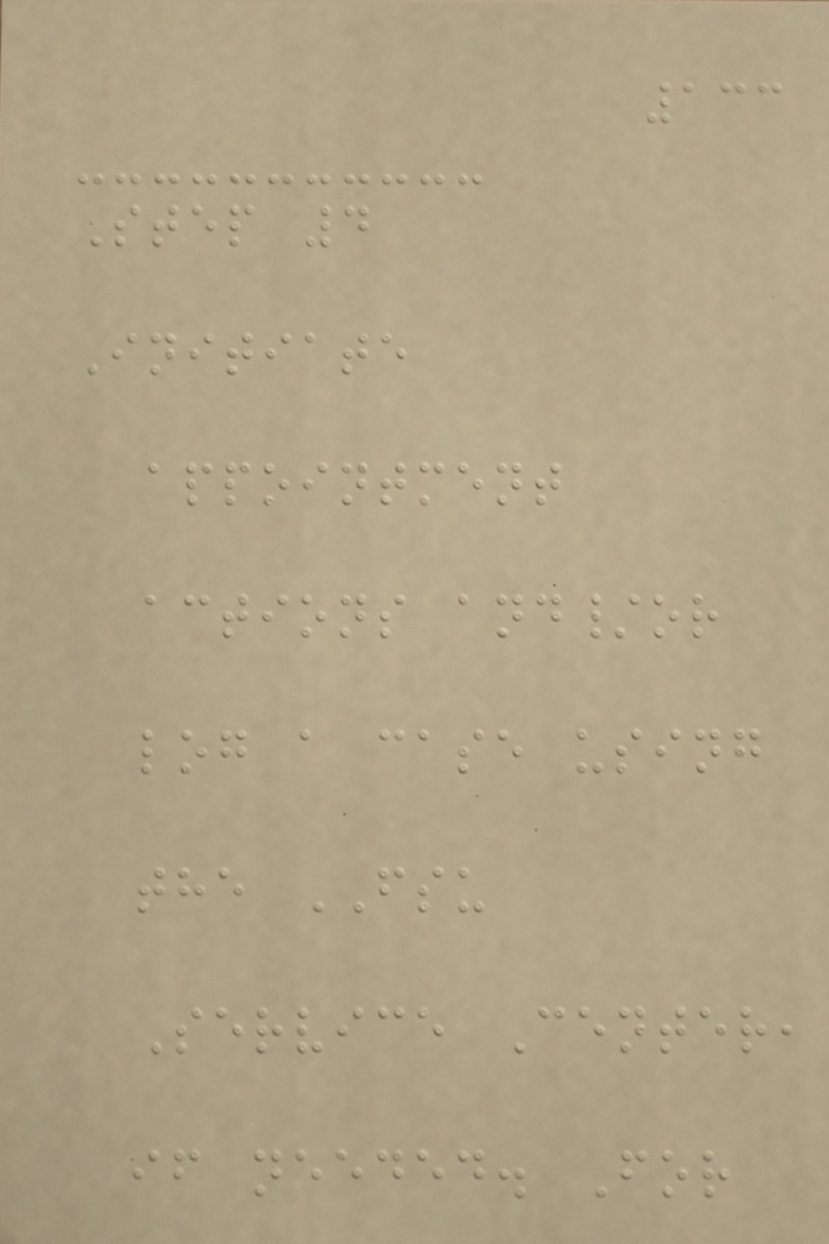133
Step 4
Initiate
appointment
actions and/or
log a case using
the FSU
Service Center,
if needed. For
